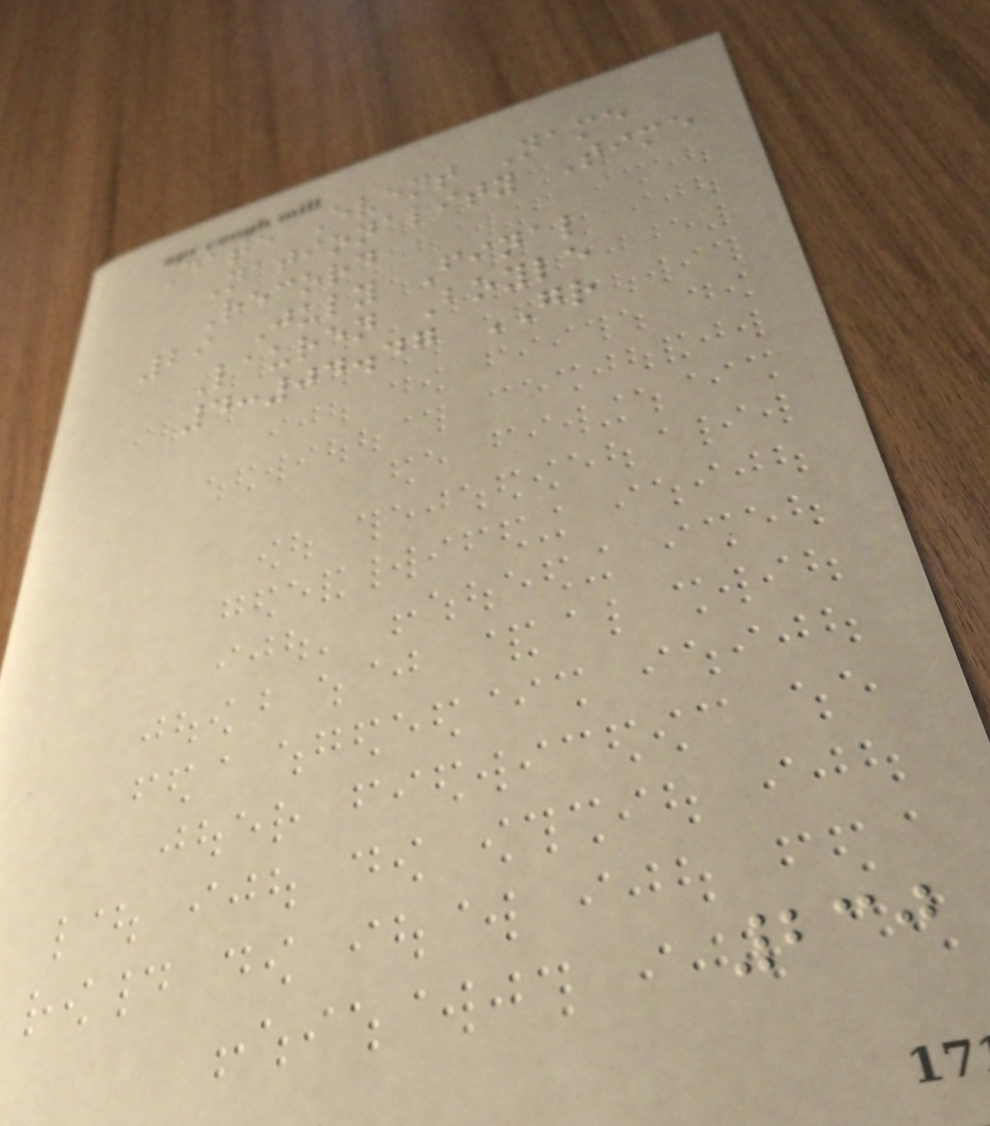Date Event Name
Nationality Time
Record
29 July Final
Lauren Boyle
4:04.47 GR
230
